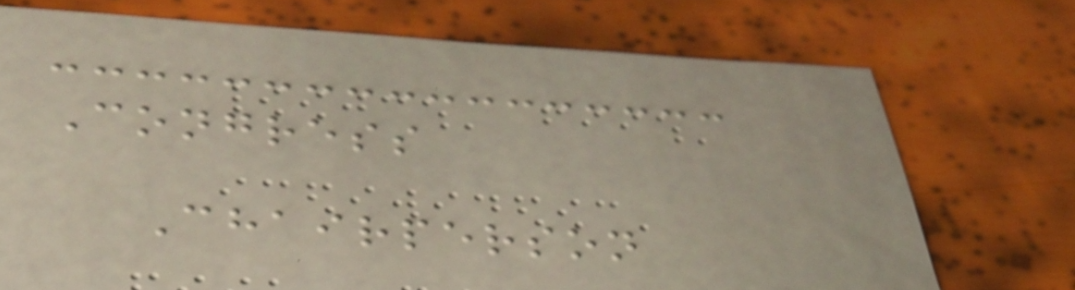Congress
Chairperson
